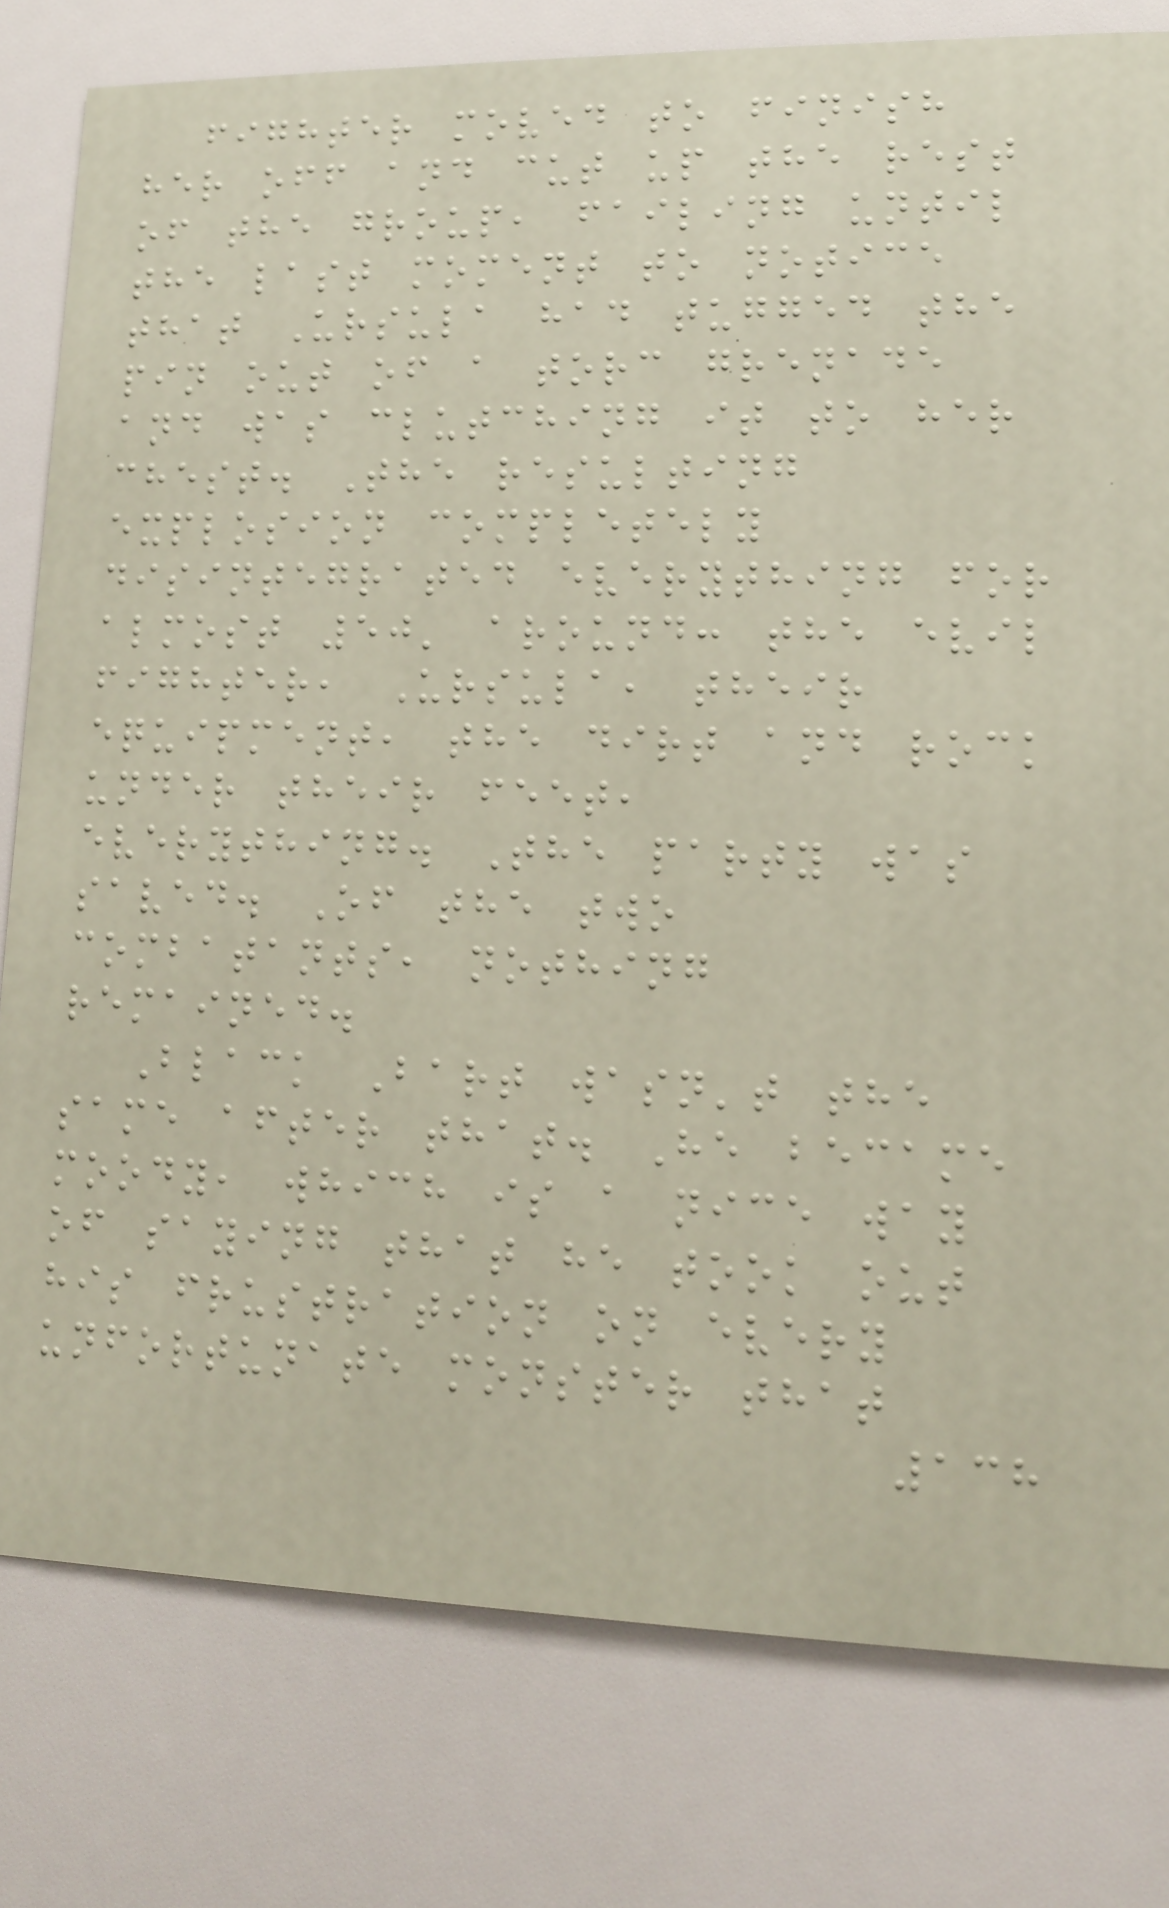fighter moved to finish
her off and cut up the rest
of the group, failing until
the last moment to notice
that Ursula had tugged the
pin out of a torc grenade
and was clutching it to her
chest. The resulting
explosion completely
disintegrated everything for
almost 50' around: the evil
fighter, Ursula, their
equipment, the dirt and rock
under their feet,
everything. The party was
saved. Of the two
combatants, nothing
remained.
Black Bart wasn't the
same after that. He became
moody, which is a nice way
of saying that he took out
his frustration on every
unfortunate monster that
138
